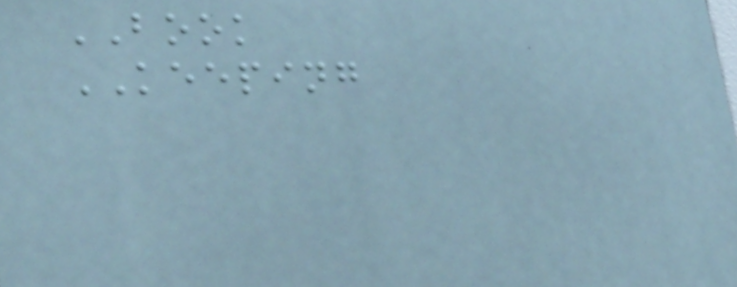BOOK
KEEPING
